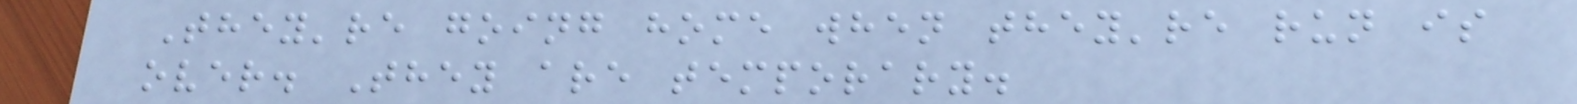They're going home when they're run is
over. They are temporary.
